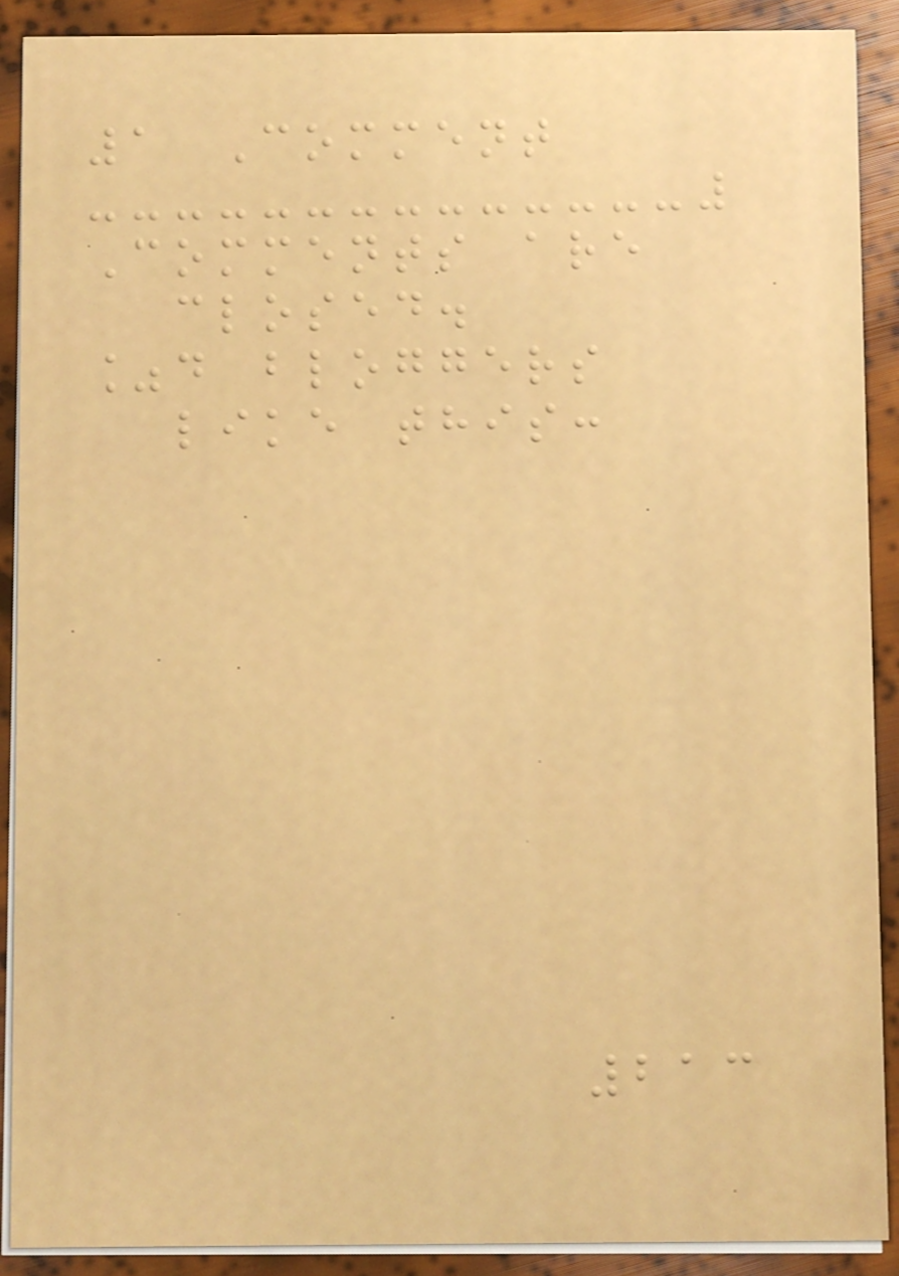1 Comment
Comments are
closed.
%d bloggers
like this:
213
